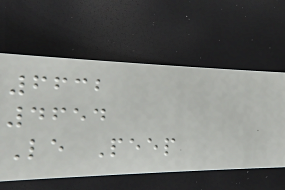6632
4654
Le Peep
